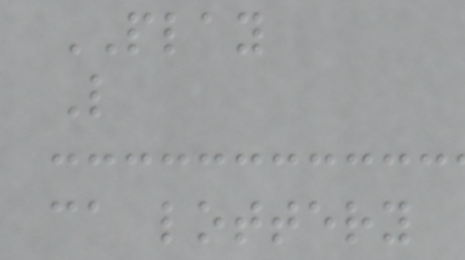PLAY
L
ca lottery
